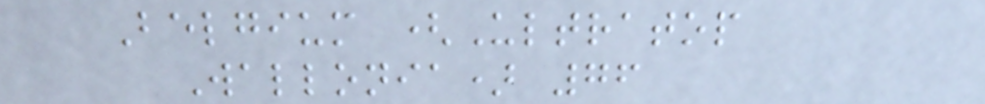Belgium (Ultratop
Wallonia) 76
